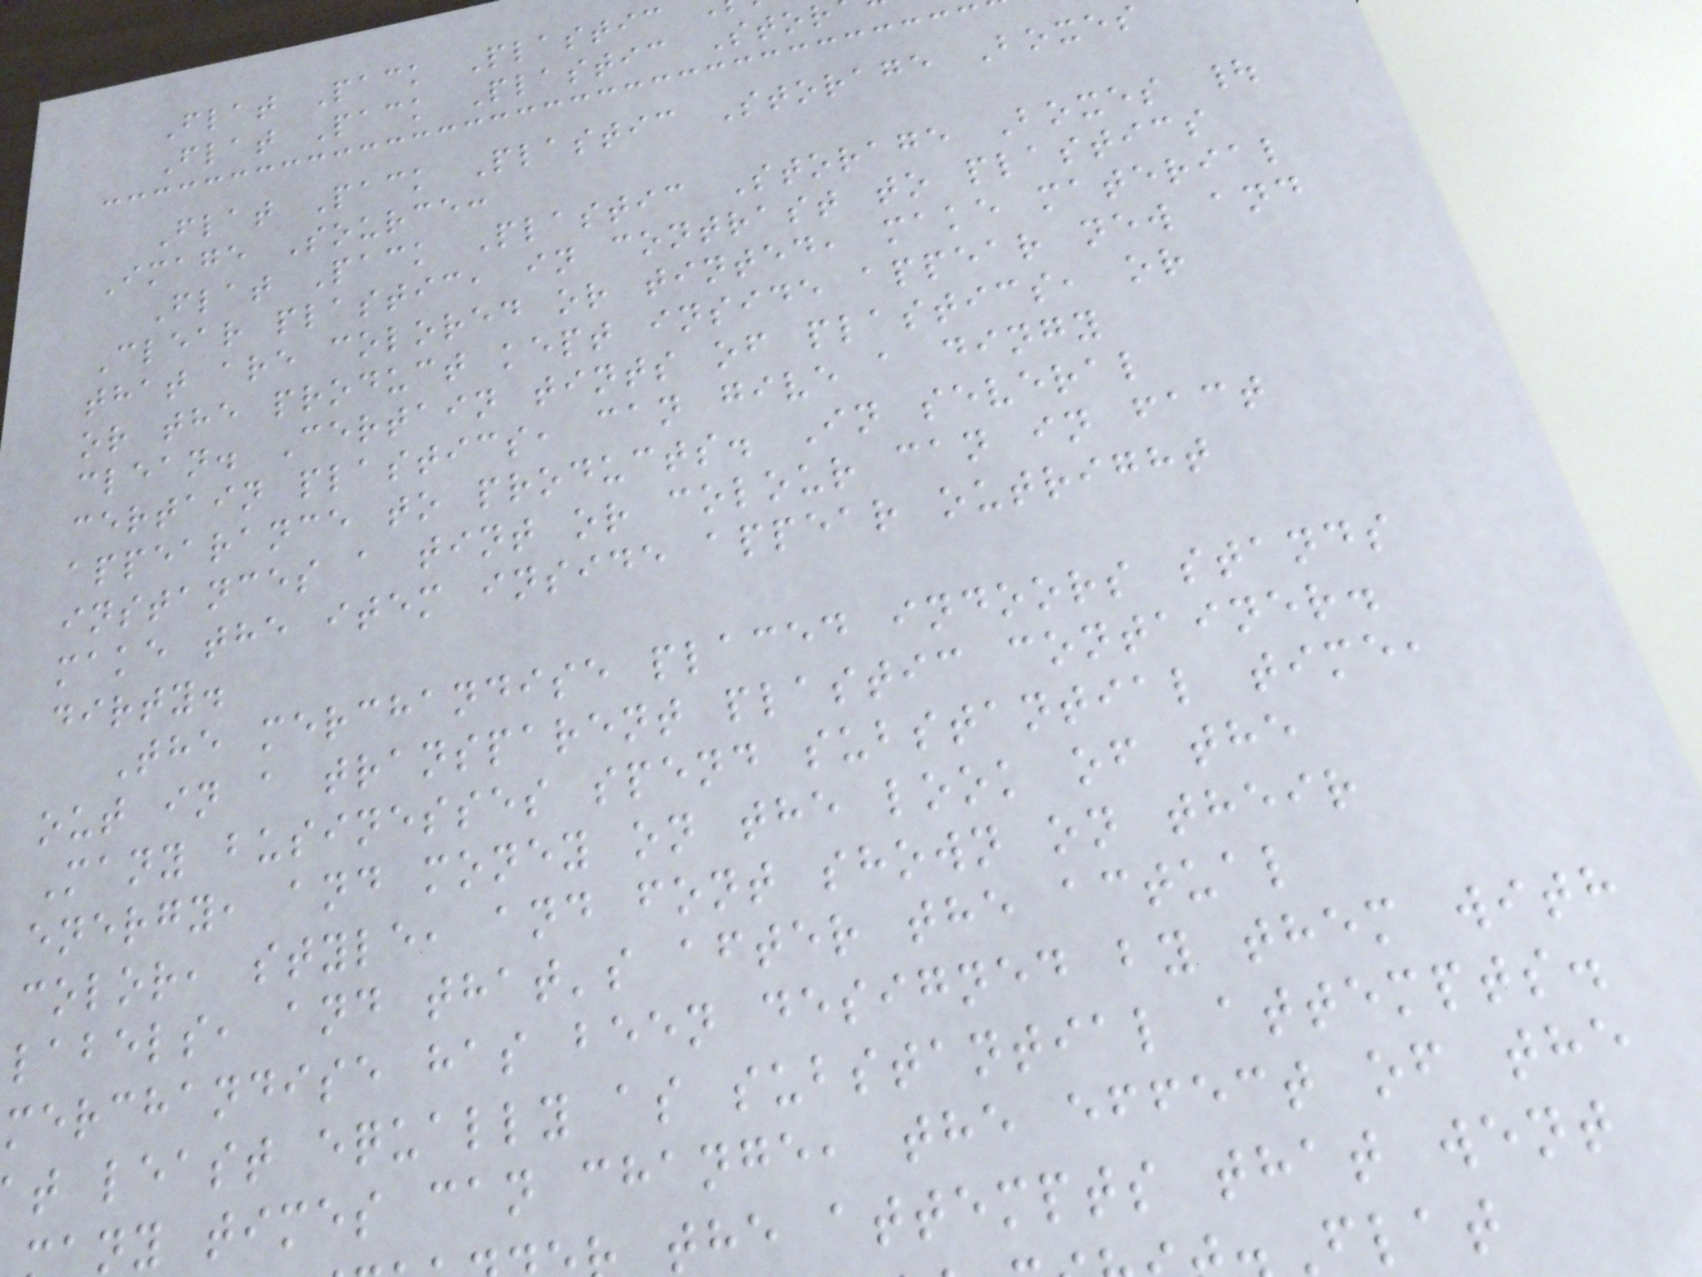Flat Pack Plastic
Flat Pack Plastic Stor
Flat Pack Plastic Storage Boxes
Image Source:
Flat Pack Plastic Storage Boxes |
Clear plastic, in contrast to plastics
that are colored or tinted, make material
or the product kept inside appear new and
clean. Certain tints of plastics, or
certain plastics, can give a dingy
appearance to products. In several
instances a tint or colour can in fact
make the item inside appear outright
dirty.
The merchandise placed indoors stands
out in a transparent plastic container.
Many businesses spend substantial time,
energy, and money on the look of the
color, style, and font shown on their
labels, and that's after the actual
merchandise has been designed by them with
t least equally as substantial attempts.
ny times can change, the effect of the
the attempts that went
